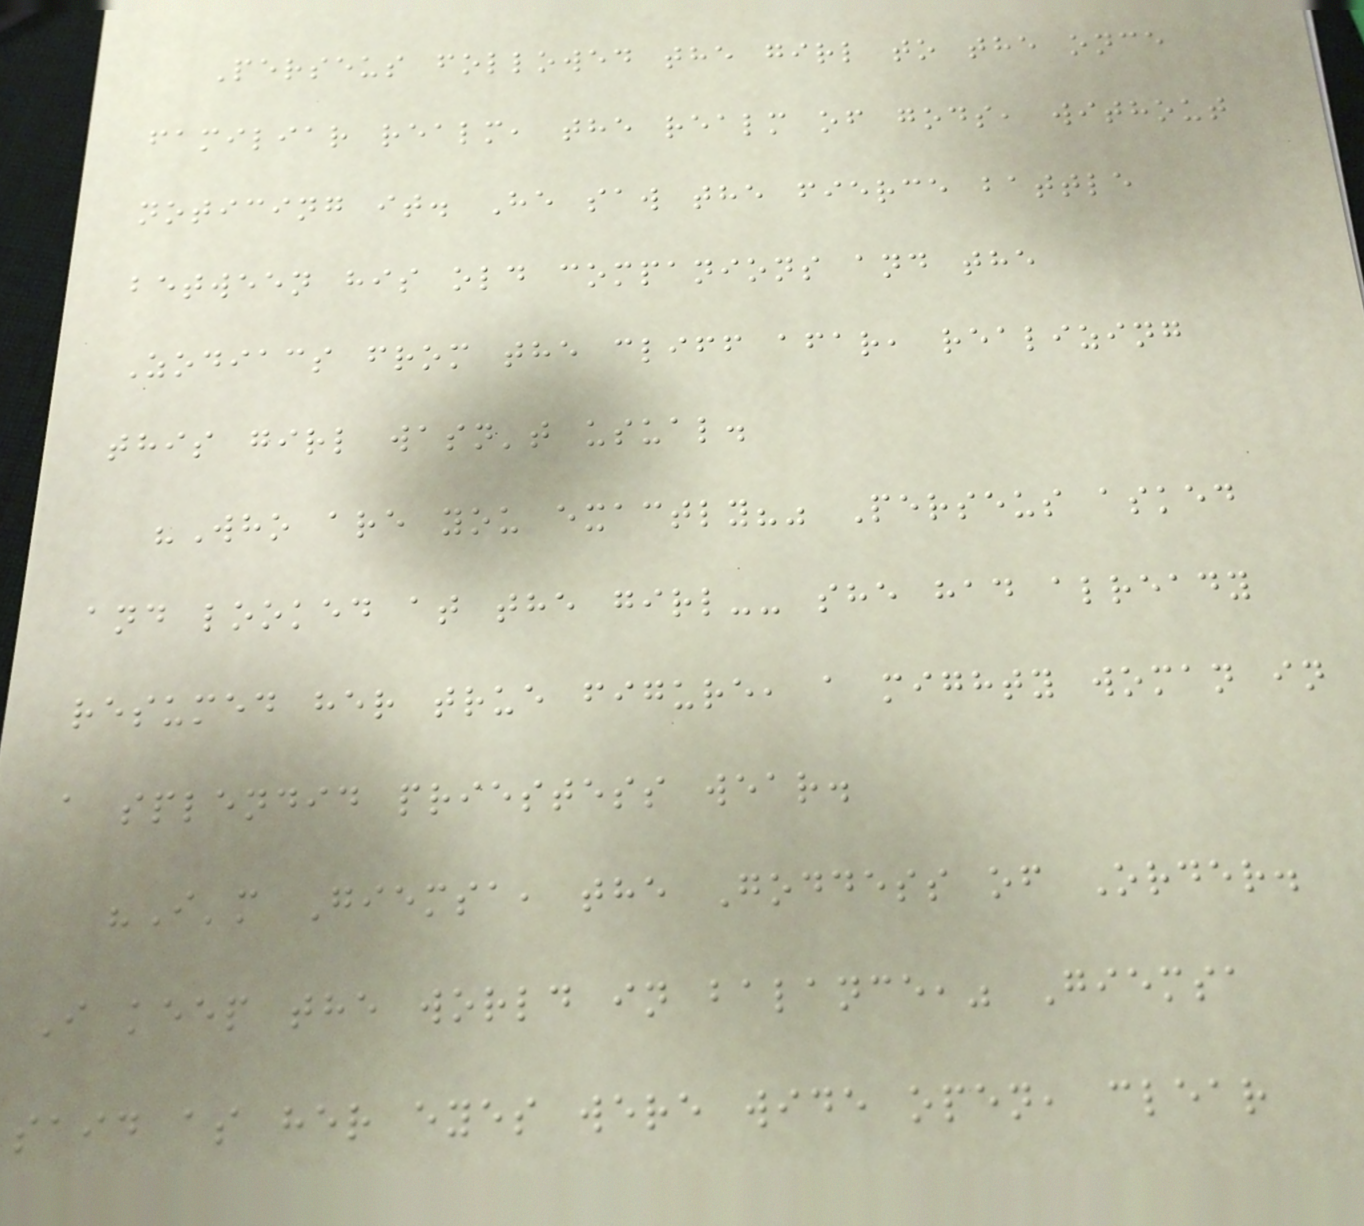Perseus followed the girl to the once
familiar realm, the realm of gods, without
noticing it. He saw the fierce battle
between his old companions and the
Zodiacs from the cliff afar, realizing
this girl wasn't usual.
"Who are you exactly?" Perseus asked
and looked at the girl-- she had already
resumed her true figure, a mighty woman in
a splendid priestess wear.
"I'm Giemsa, the Goddess of Order.
I keep the world in balance," Giemsa
said as her eyes were wide open, clear
